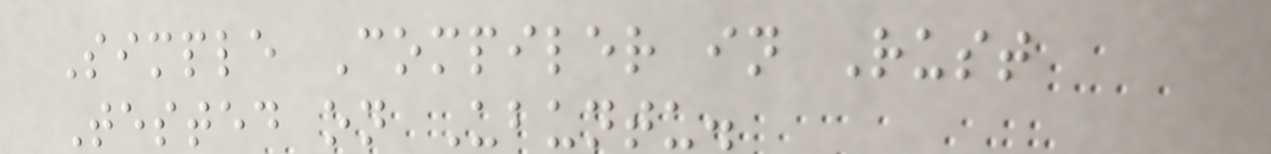Simple Compiler in Rust
Tested on Ubuntu.
